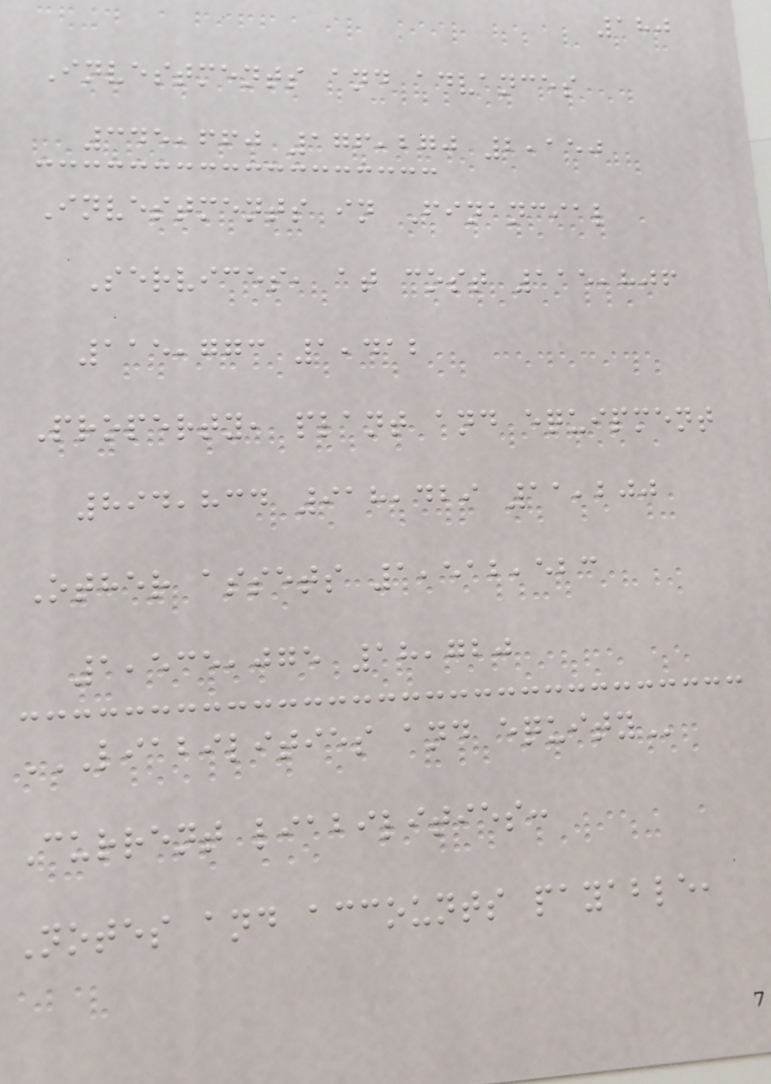180
Investments and advances
345,660 176,270 2,150
Investments in Financial
Services, at cost 115,806
115,773 1,412
Property, plant and equipment
894,834 918,429 11,200
Other assets 1,512,523
1,535,075 18,720
LIABILITIES AND EQUITY
Current liabilities:
Notes and accounts payable,
